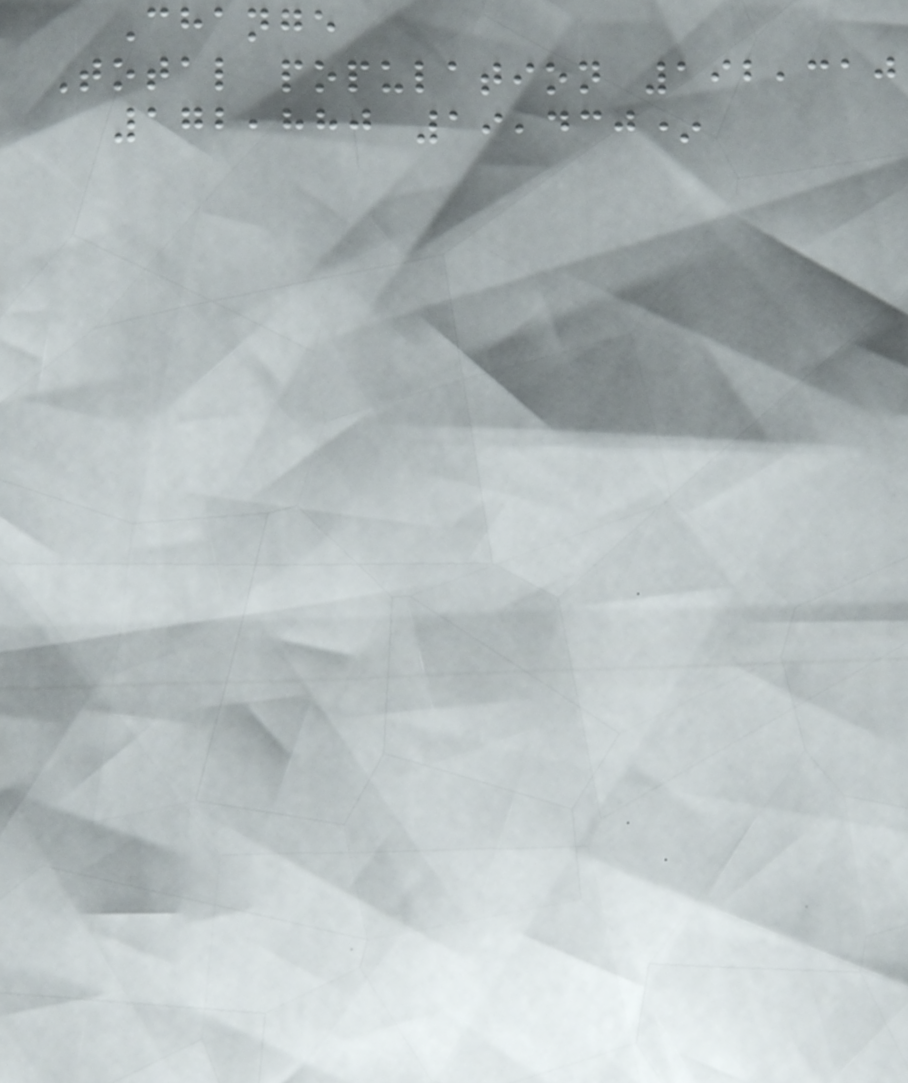Change
Total population 192,310
172,880 19,430*
